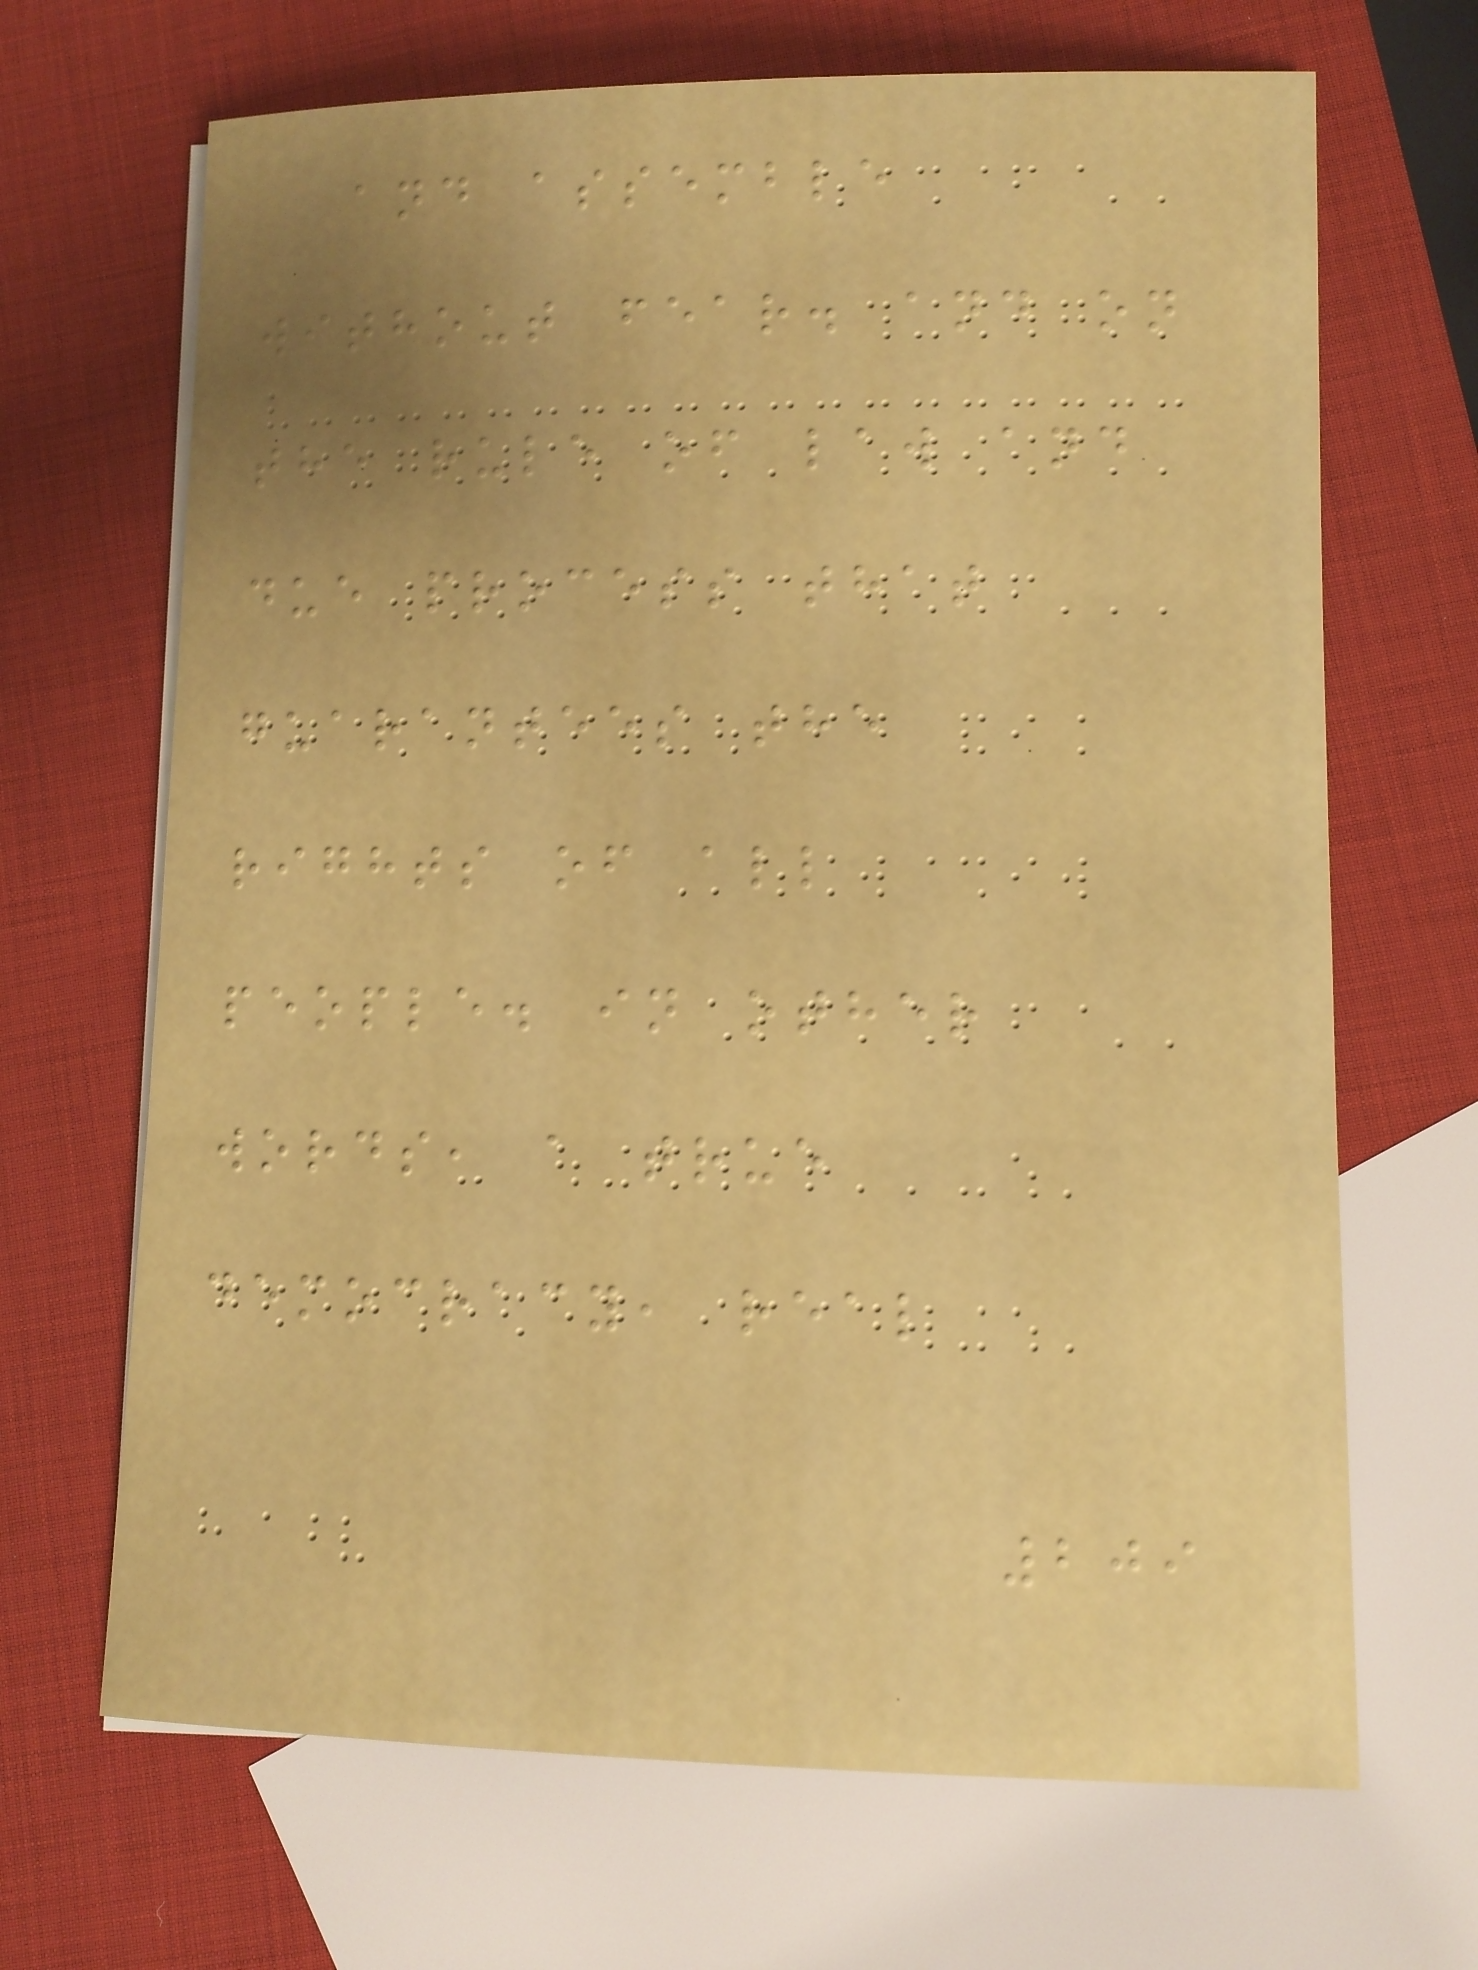and assemble
without fear. and on
the rule of law and
due process that
guarantees the
rights of all
people. in other
words, a true
democracy, real
209
